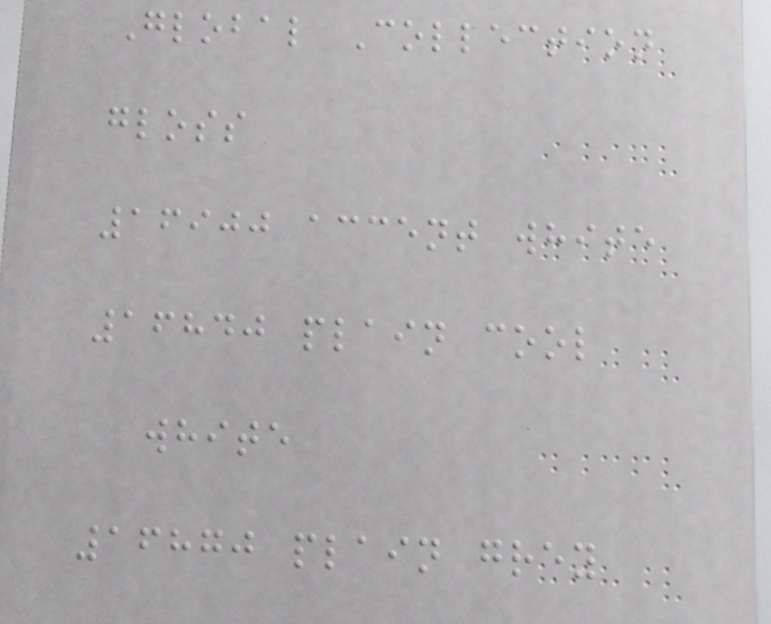Global Collection
gloss
16900 accent white
16840 plain cool
white
16870 plain grey
